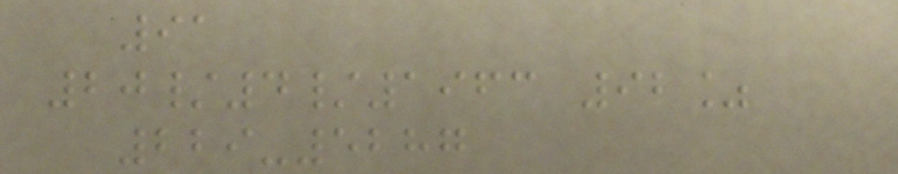91
20/4/1963 92%
229-5287
